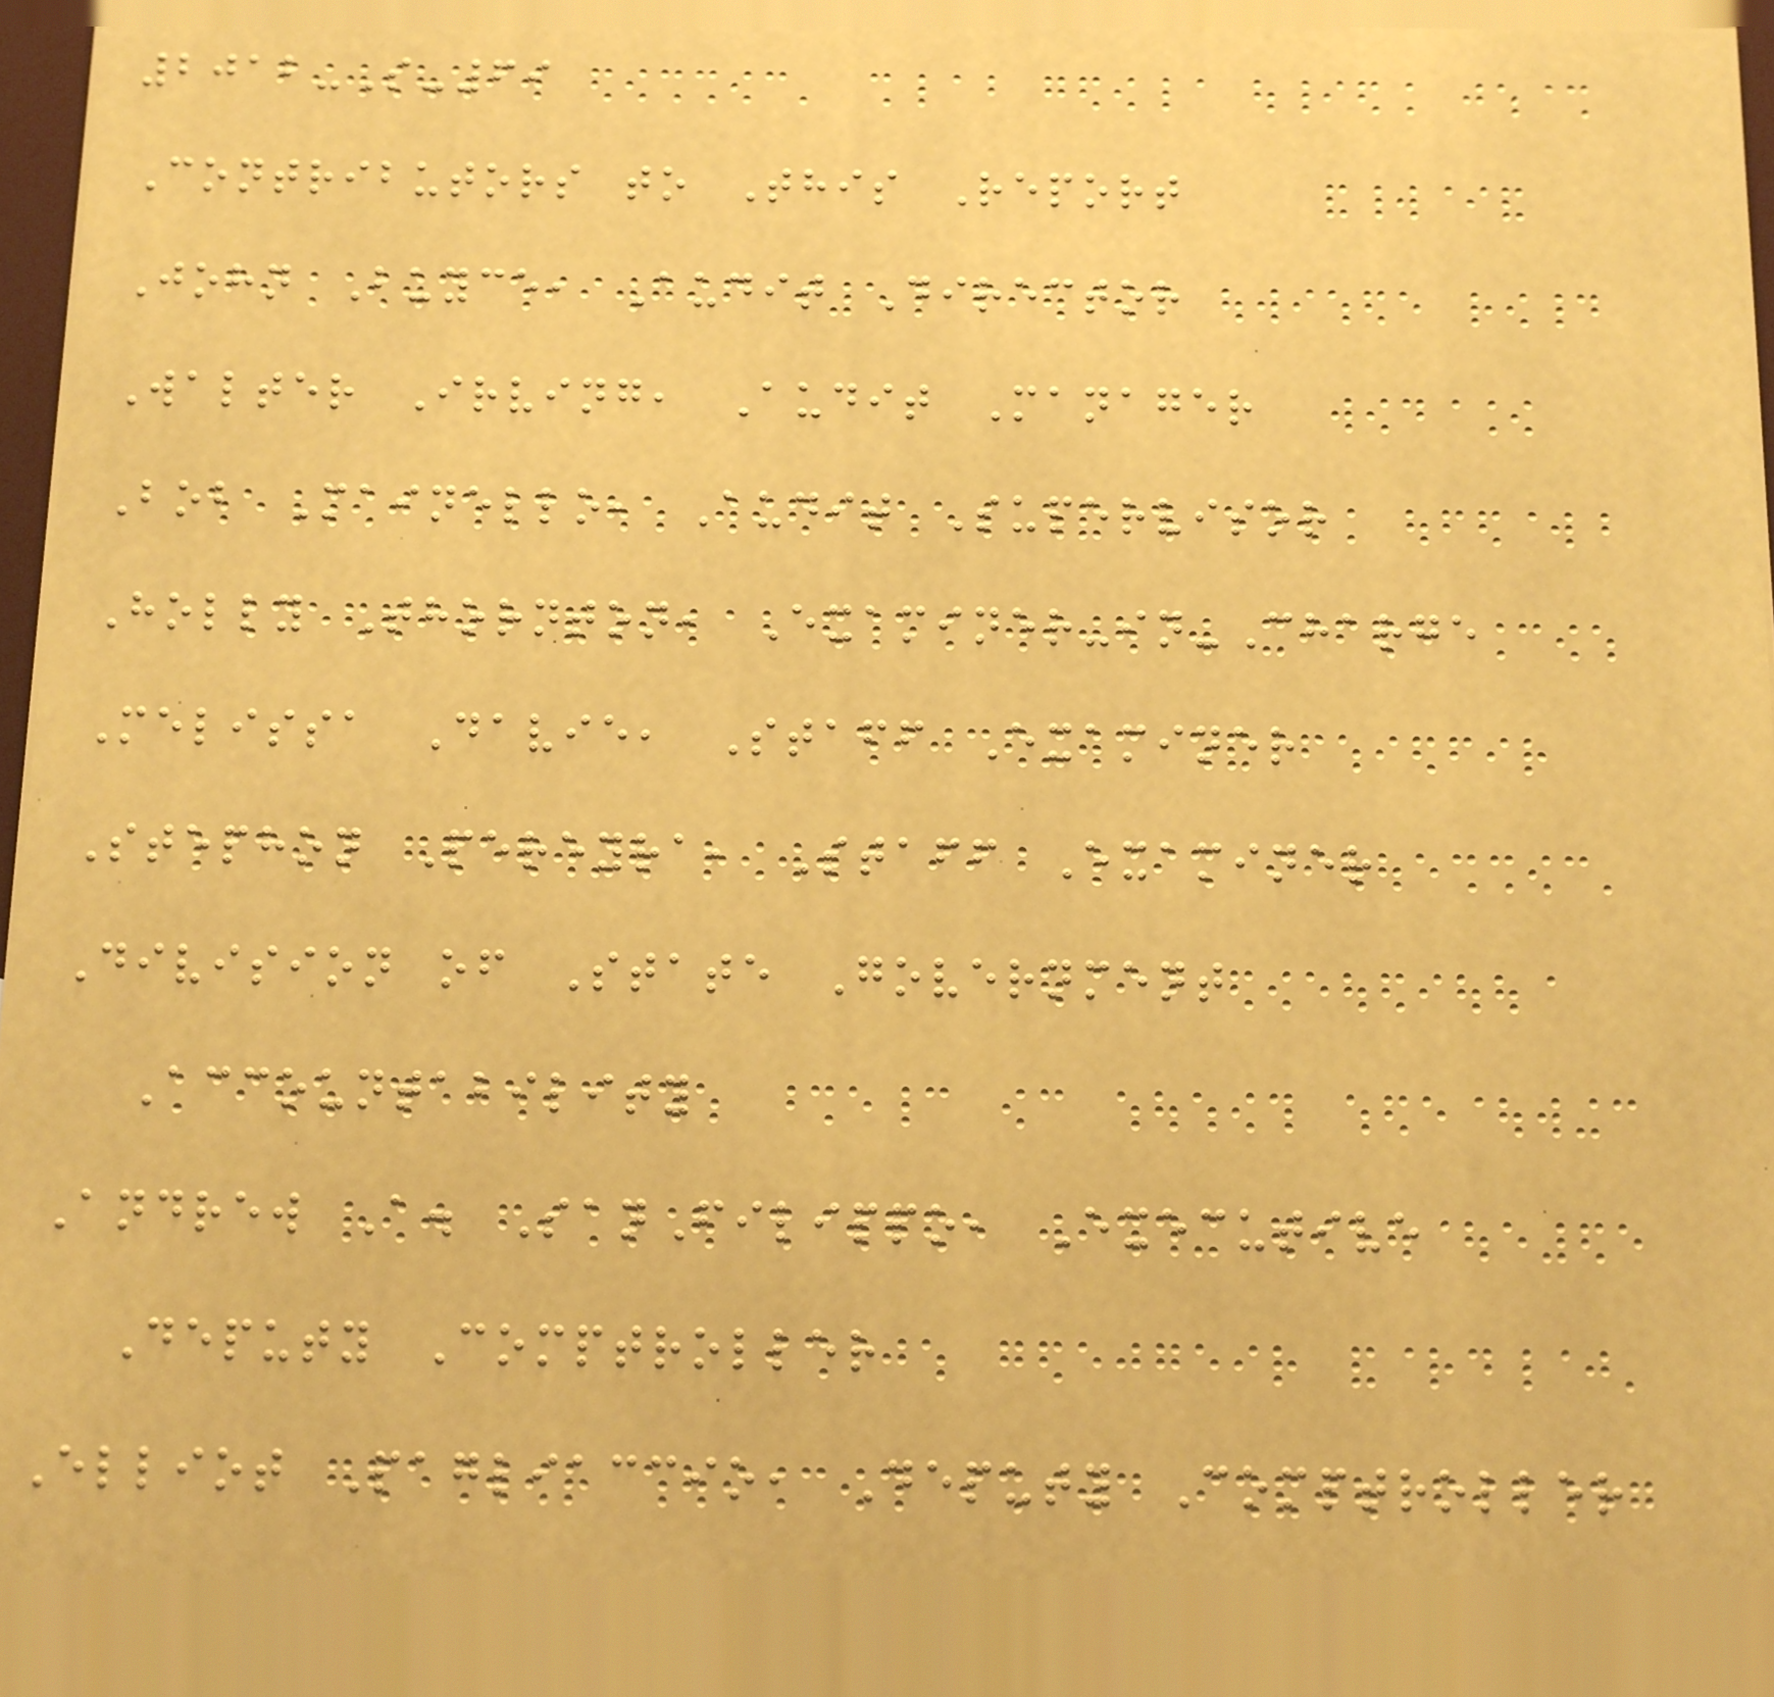2012-S-69
Contributors to This Report
John Buyce, Audit Director
Walter Irving, Audit Manager
Bob Mainello, Audit Supervisor
Holly Thornton, Examiner-in-Charge
Melissa Davie, Staff Examiner
Stephon Pereyra, Staff Examiner
Division of State Government
Accountability
Andrew A. SanFilippo, Executive
Deputy Comptroller
Elliot Pagliaccio, Deputy Comptroller
